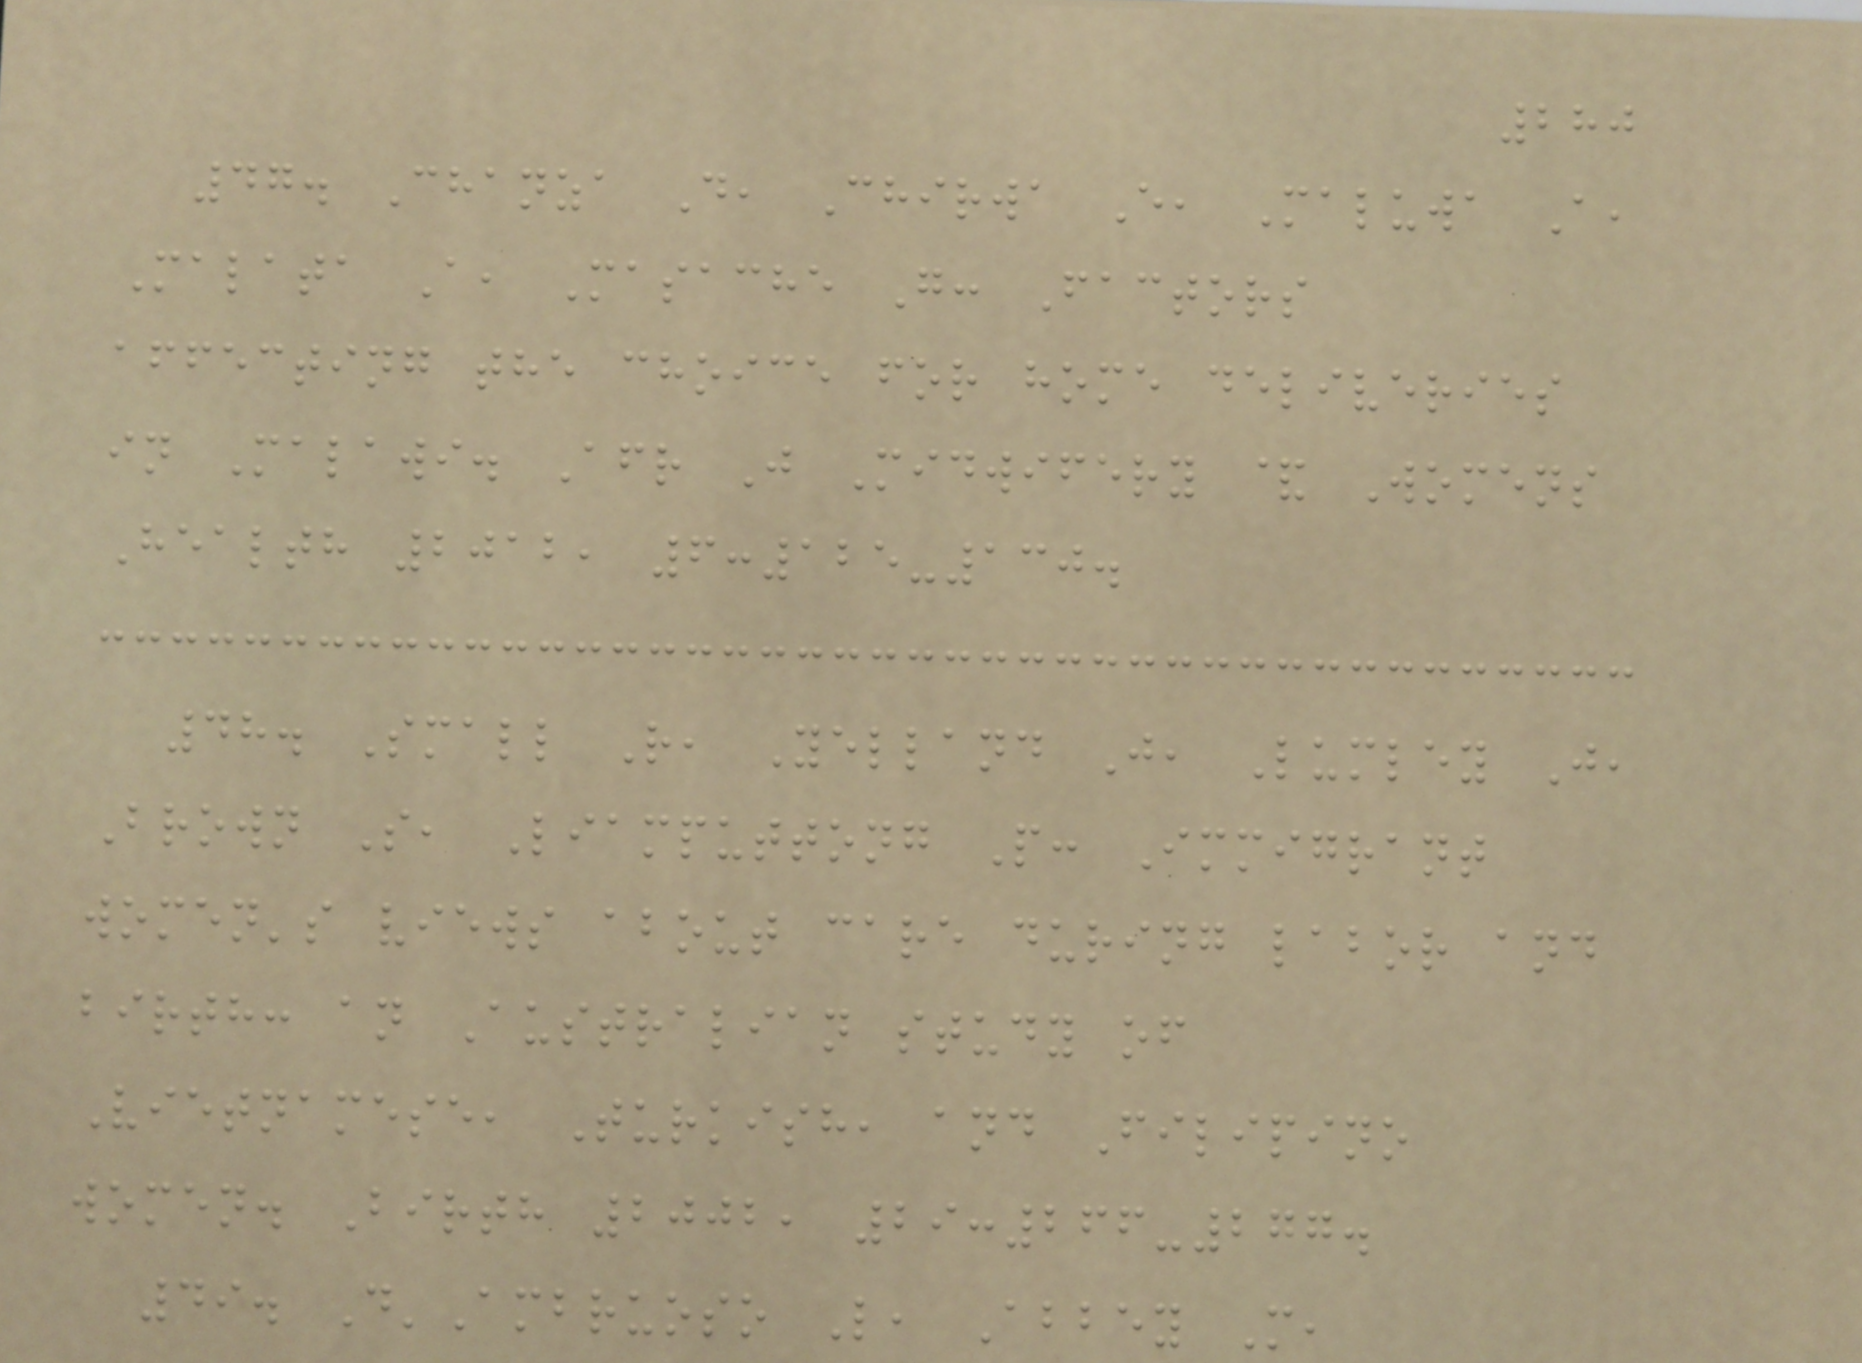280
47. Chanza D, Chirwa E, Maluwa A,
Malata A, Masache G: Factors
affecting the choice for home deliveries
in Malawi. Afr J Midwifery & Womens
Health 2012, 6:125-130.
48. Small R, Yelland J, Lumley J,
Brown S, Liamputtong P: Immigrant
women's views about care during labor and
birth: an Australian study of
Vietnamese, Turkish, and Filipino
women. Birth 2002, 29:266-277.
49. D'Ambruoso L, Abbey M,
